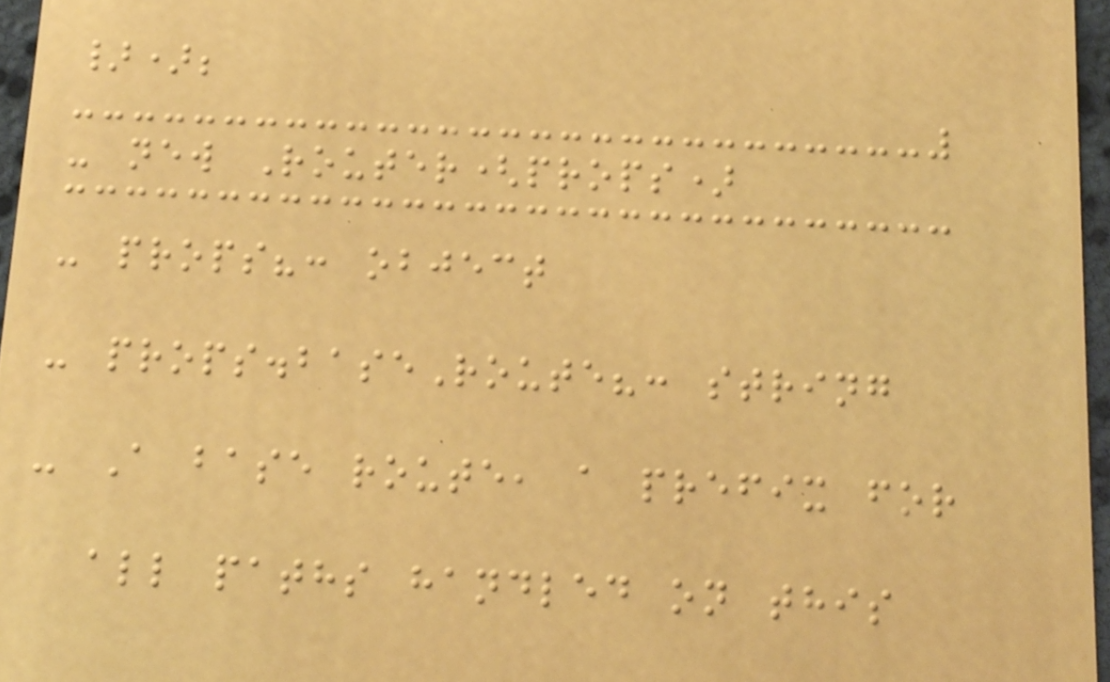});
- new Router(props)
- props?: object
- props.baseRoute?: string
- A base route, a prefix for
all paths handled on this
